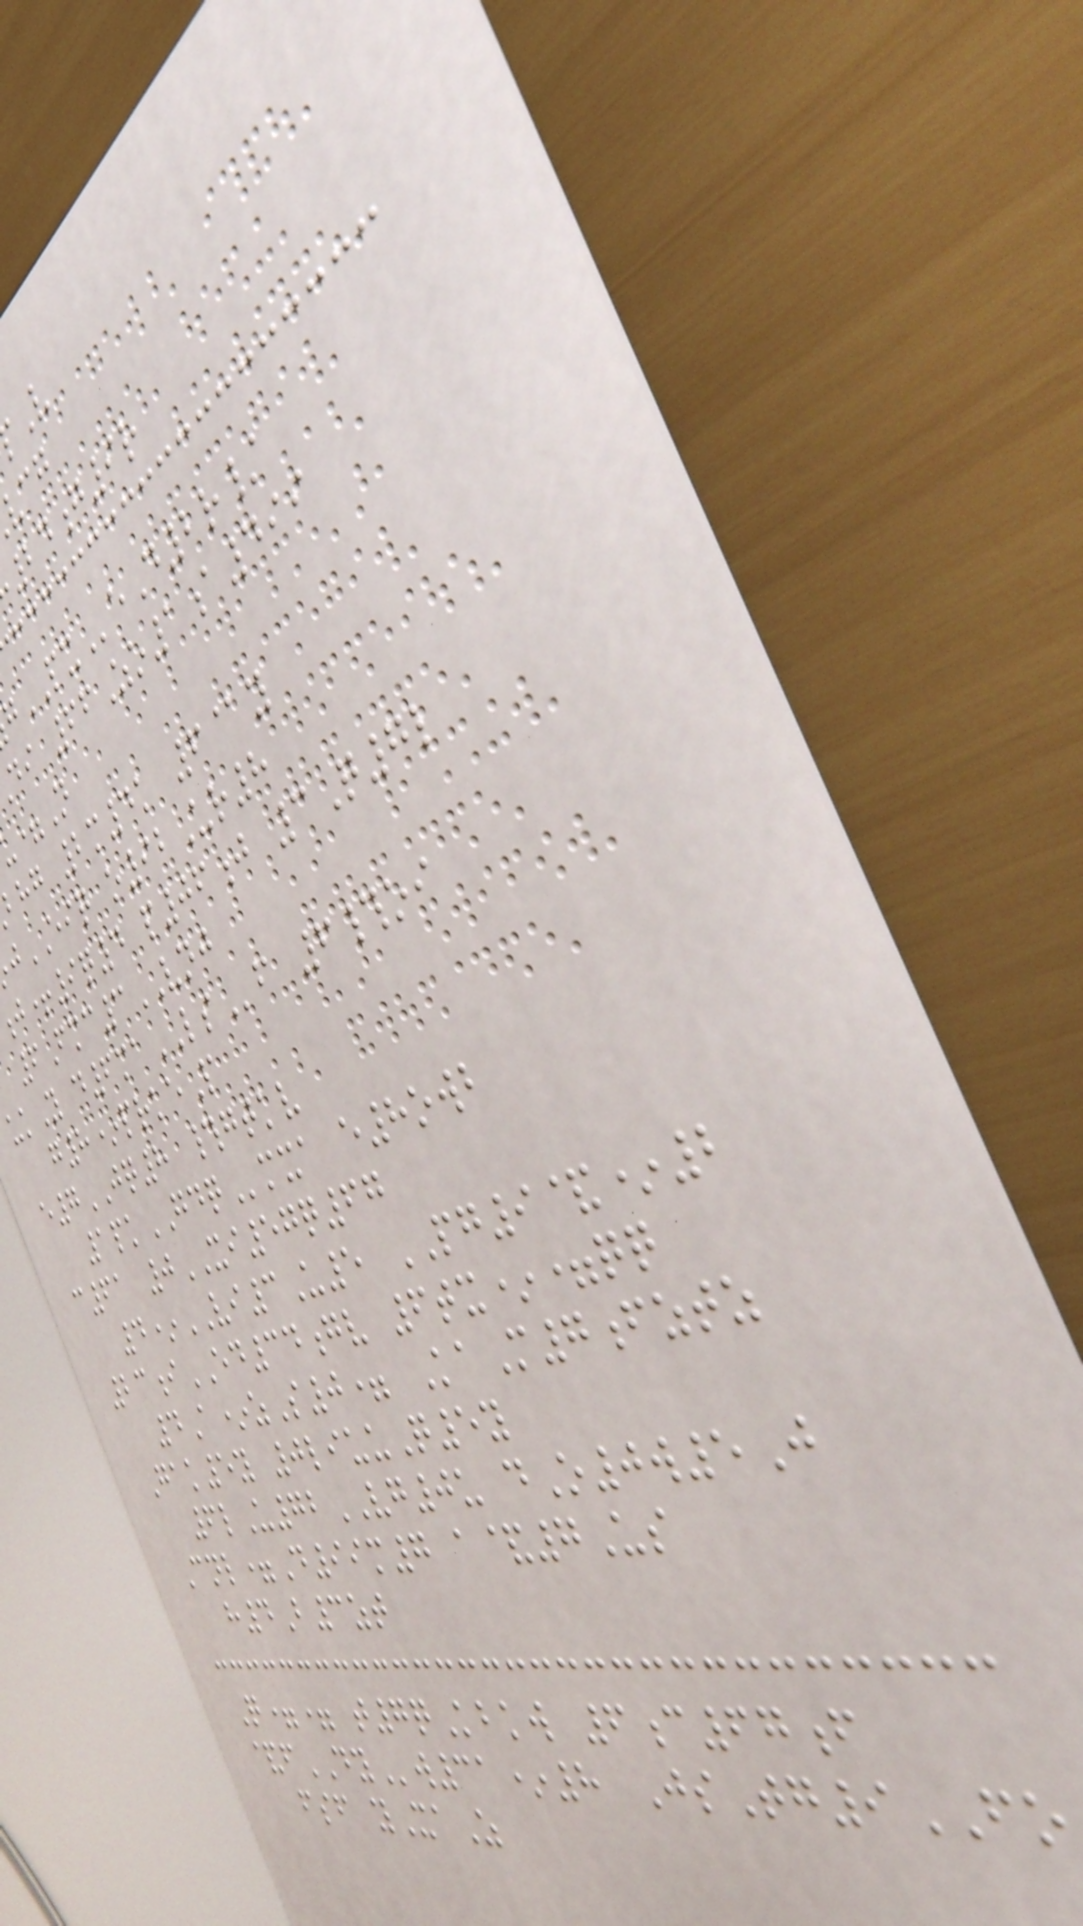24g9r
PXeD2r/
di 66Zo1a499
=N
bhg 2m4k 6@y
jEIQ o92Ur8
j+9q4 p06j 3Q7l
6Fmc3VNJ
ukY d6maLSf 6#oi
g8*prkeP
e7JQ8 #gtkv
1pkGDQmxa e8owb
c61 0XI57q67
4*VI3U5 PG9&*2
23iED34gv 6tx*=qq
4A*zS0= KaM7fztz
Gak5y 0liuuQ5y
6lU72VG0u dO0w5J
Cnl=D99m7 a&7Us
h4B3zt
Q== t7qKbkw 6c67f
&fDYw31*8 JsTg9FO
fsf yXaZ
